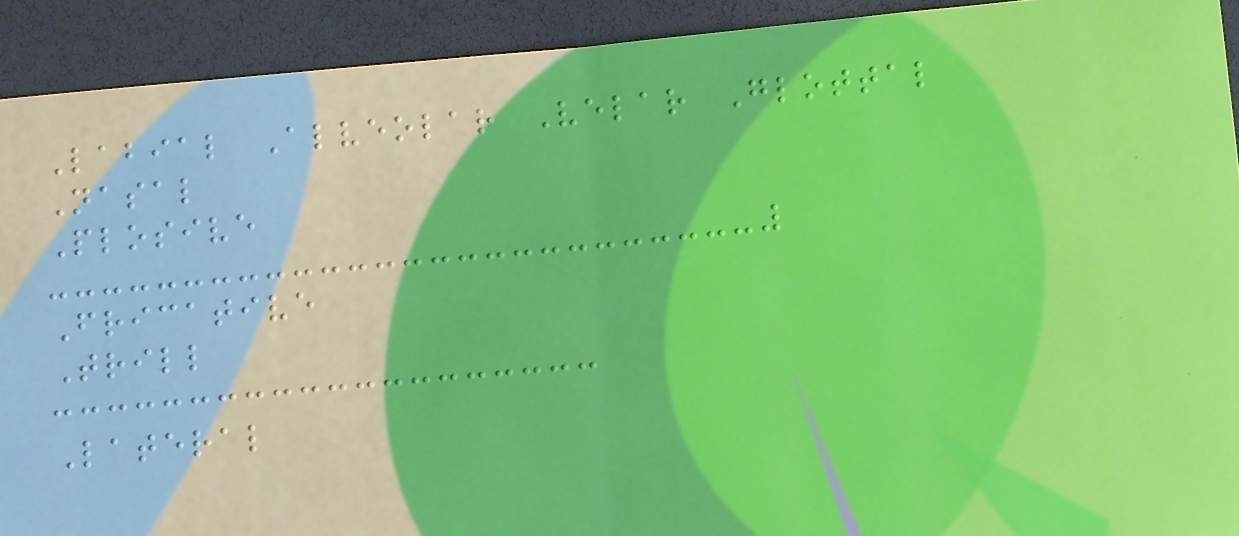Labial Alveolar Velar Glottal
Nasal
Plosive
Fricative
Trill
Lateral
